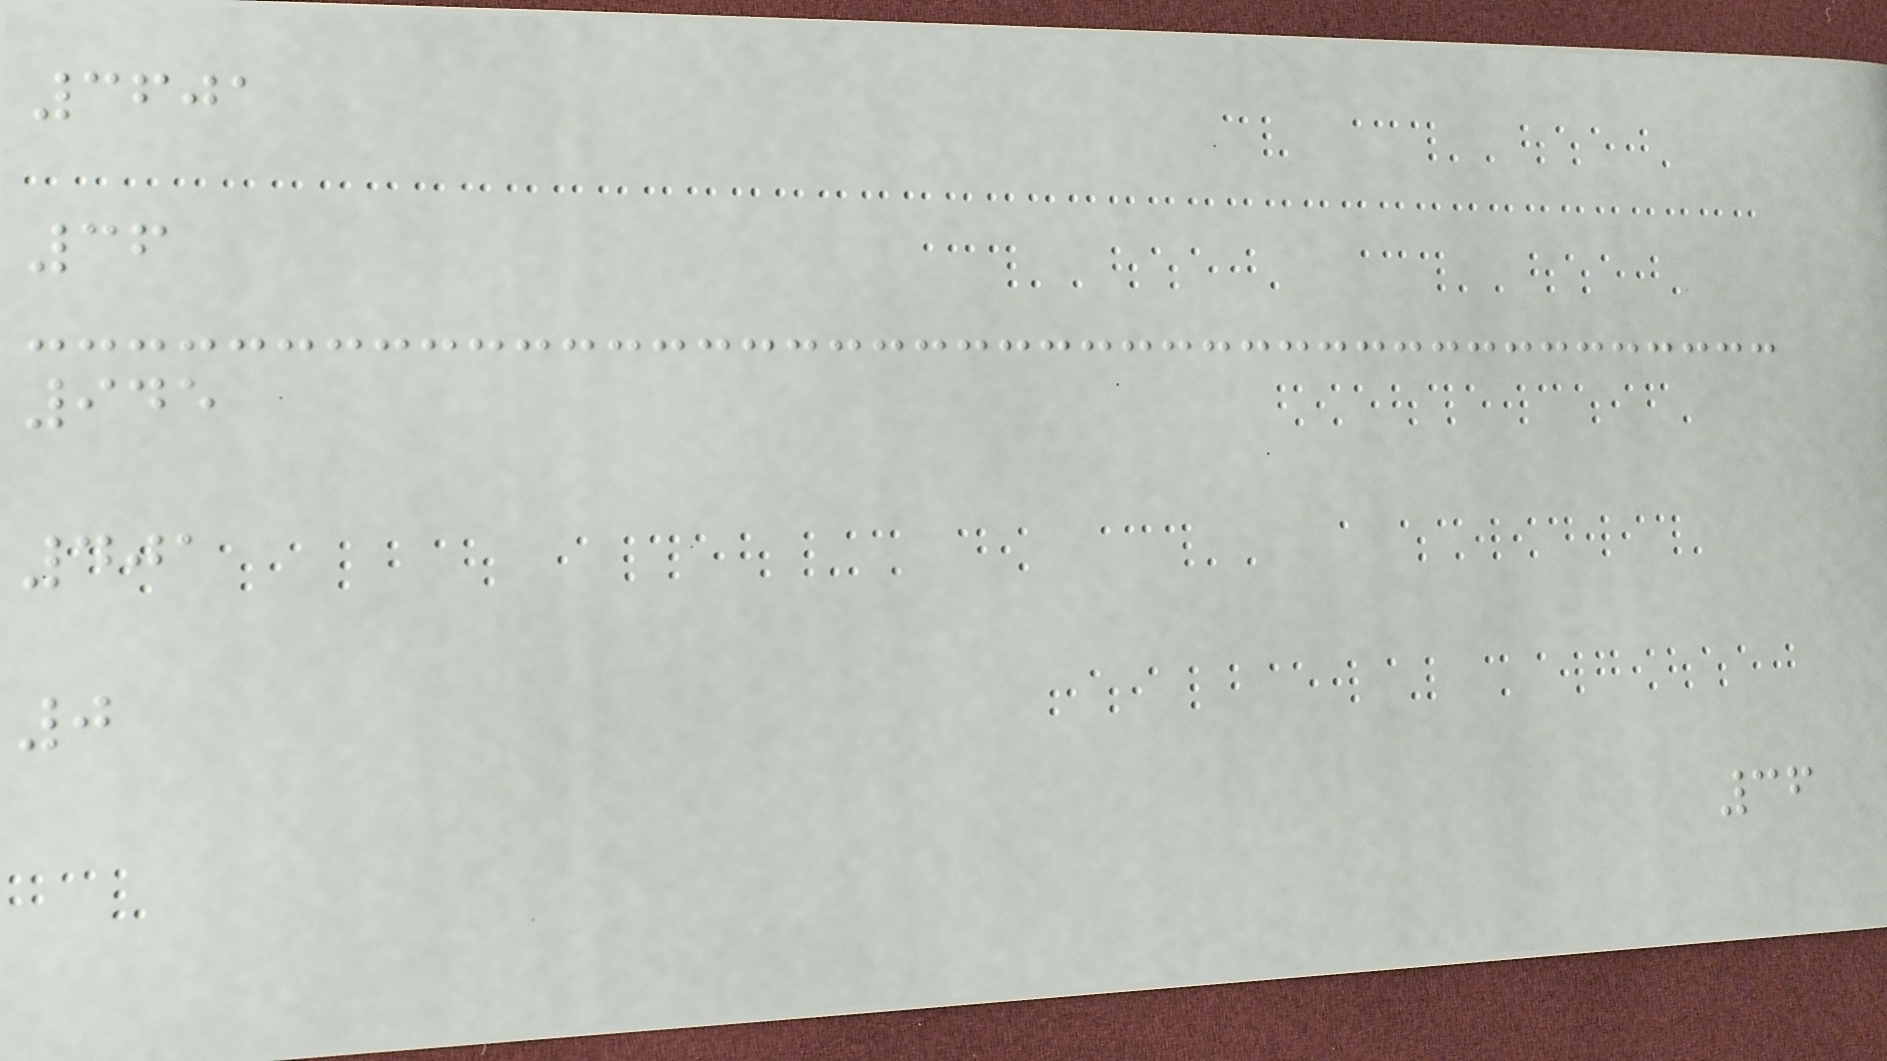3601
36
945
401
0
36
